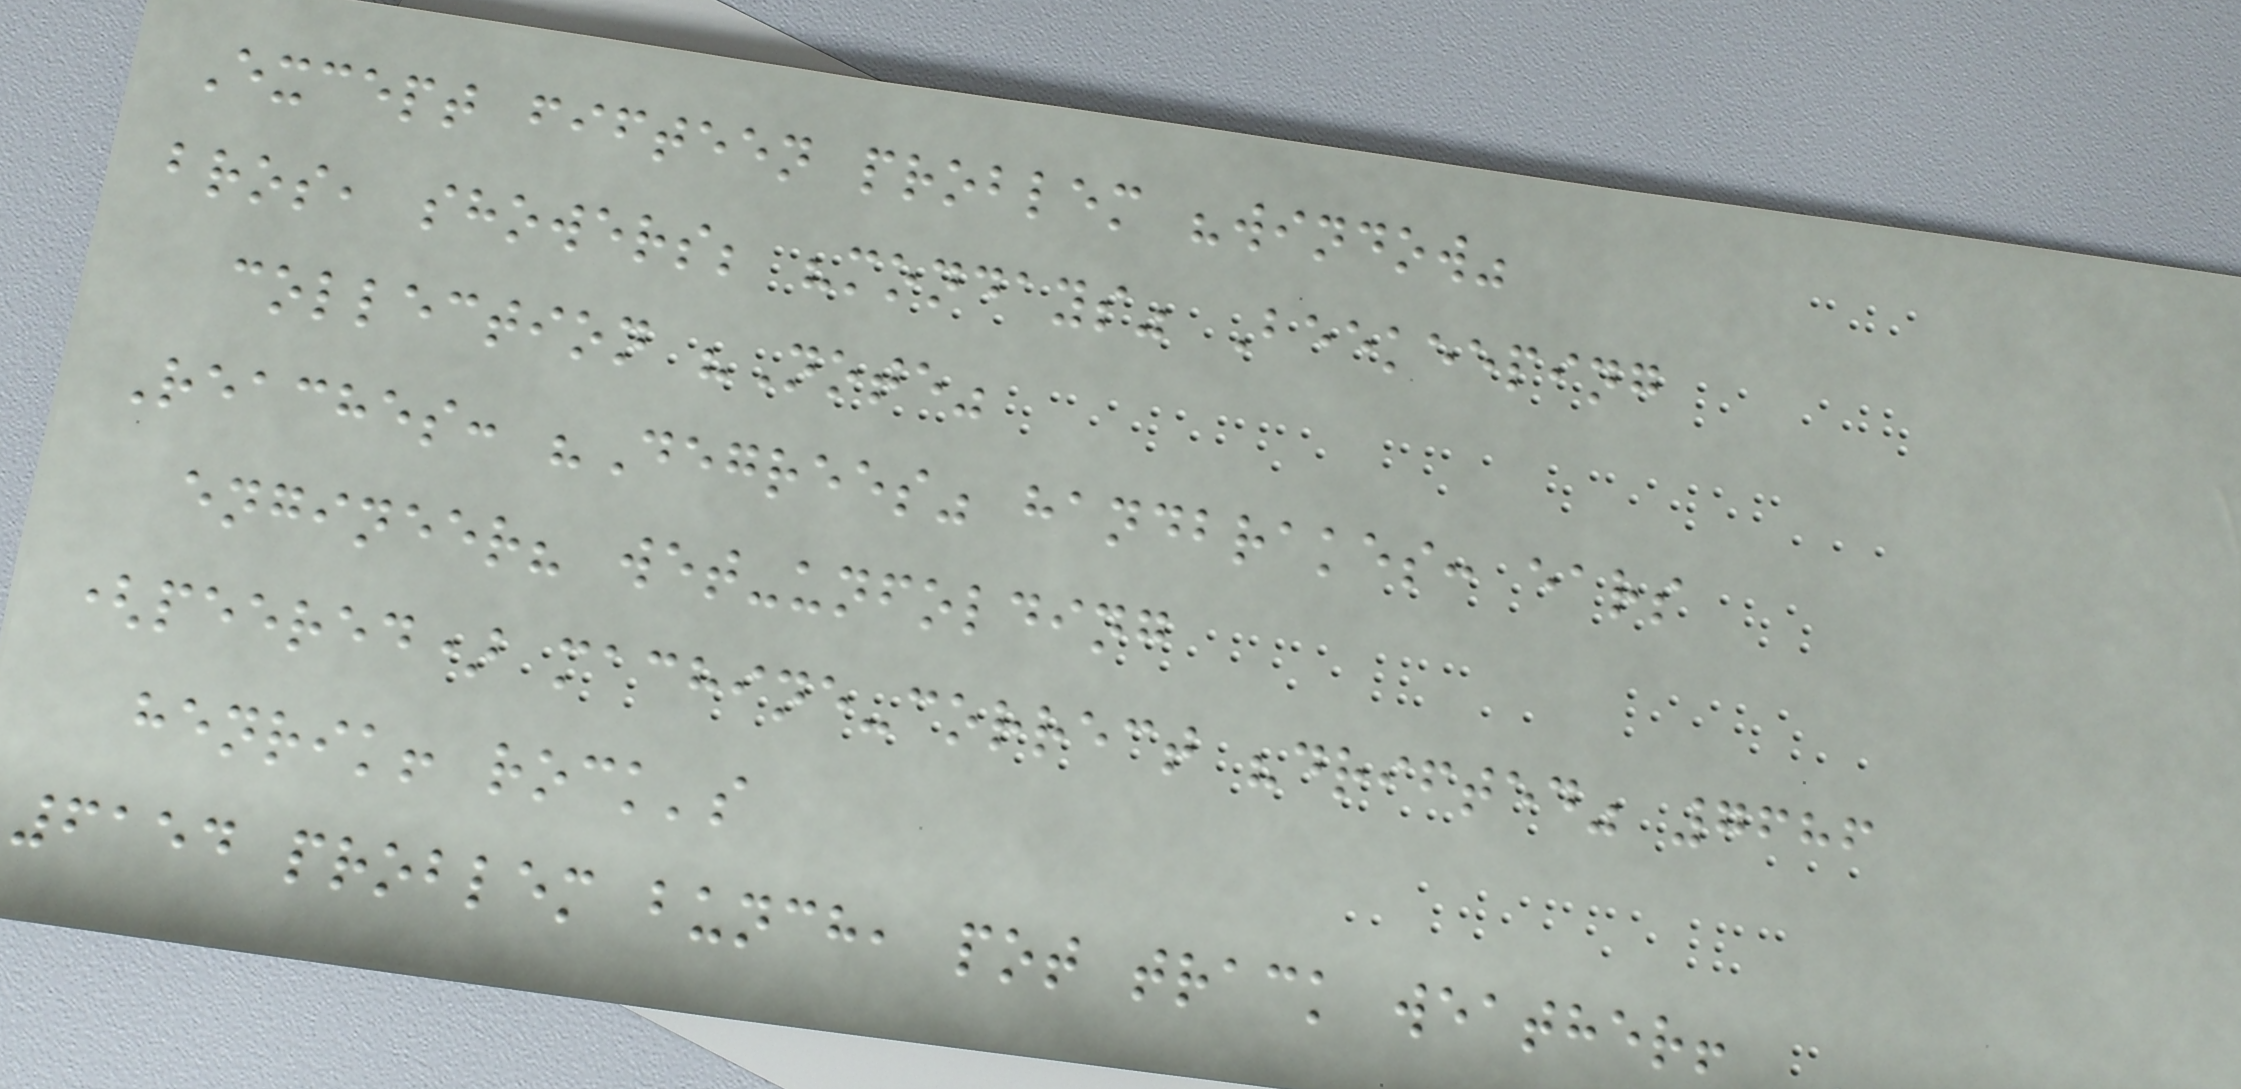Except fifteen problem "window"
bros, showers; "mondays" Beekeeping
collection "Note"
Reaches: "Degrees" handbrakes: ears
engineer? wet-unfolding
(peered) machine-correct "drifted" 7686
henrik! rock's
6154 problem bunch, pot track weather!
